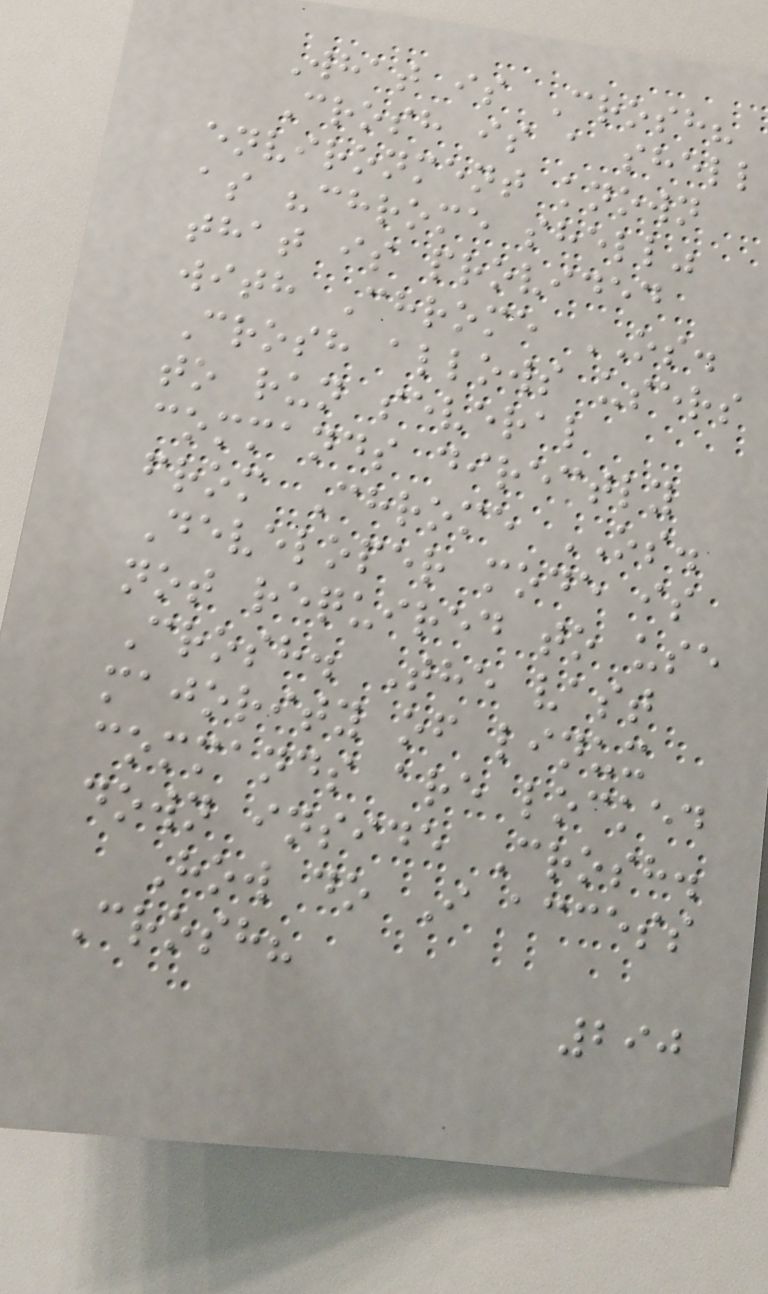What is Crosh?
Crosh is a shell
environment known
as "chrome shell"
that is provided
with Chrome OS.
Crosh allows users
to run several
commands directly
from Chrome OS.
Developer mode is
not required to use
Crosh. The vast
majority of linux
commands are locked
down inside Crosh.
How do I access
Crosh?
290
